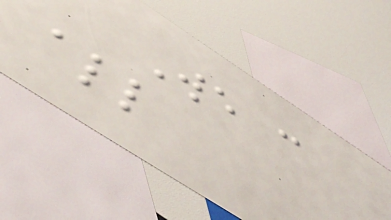We can
all
